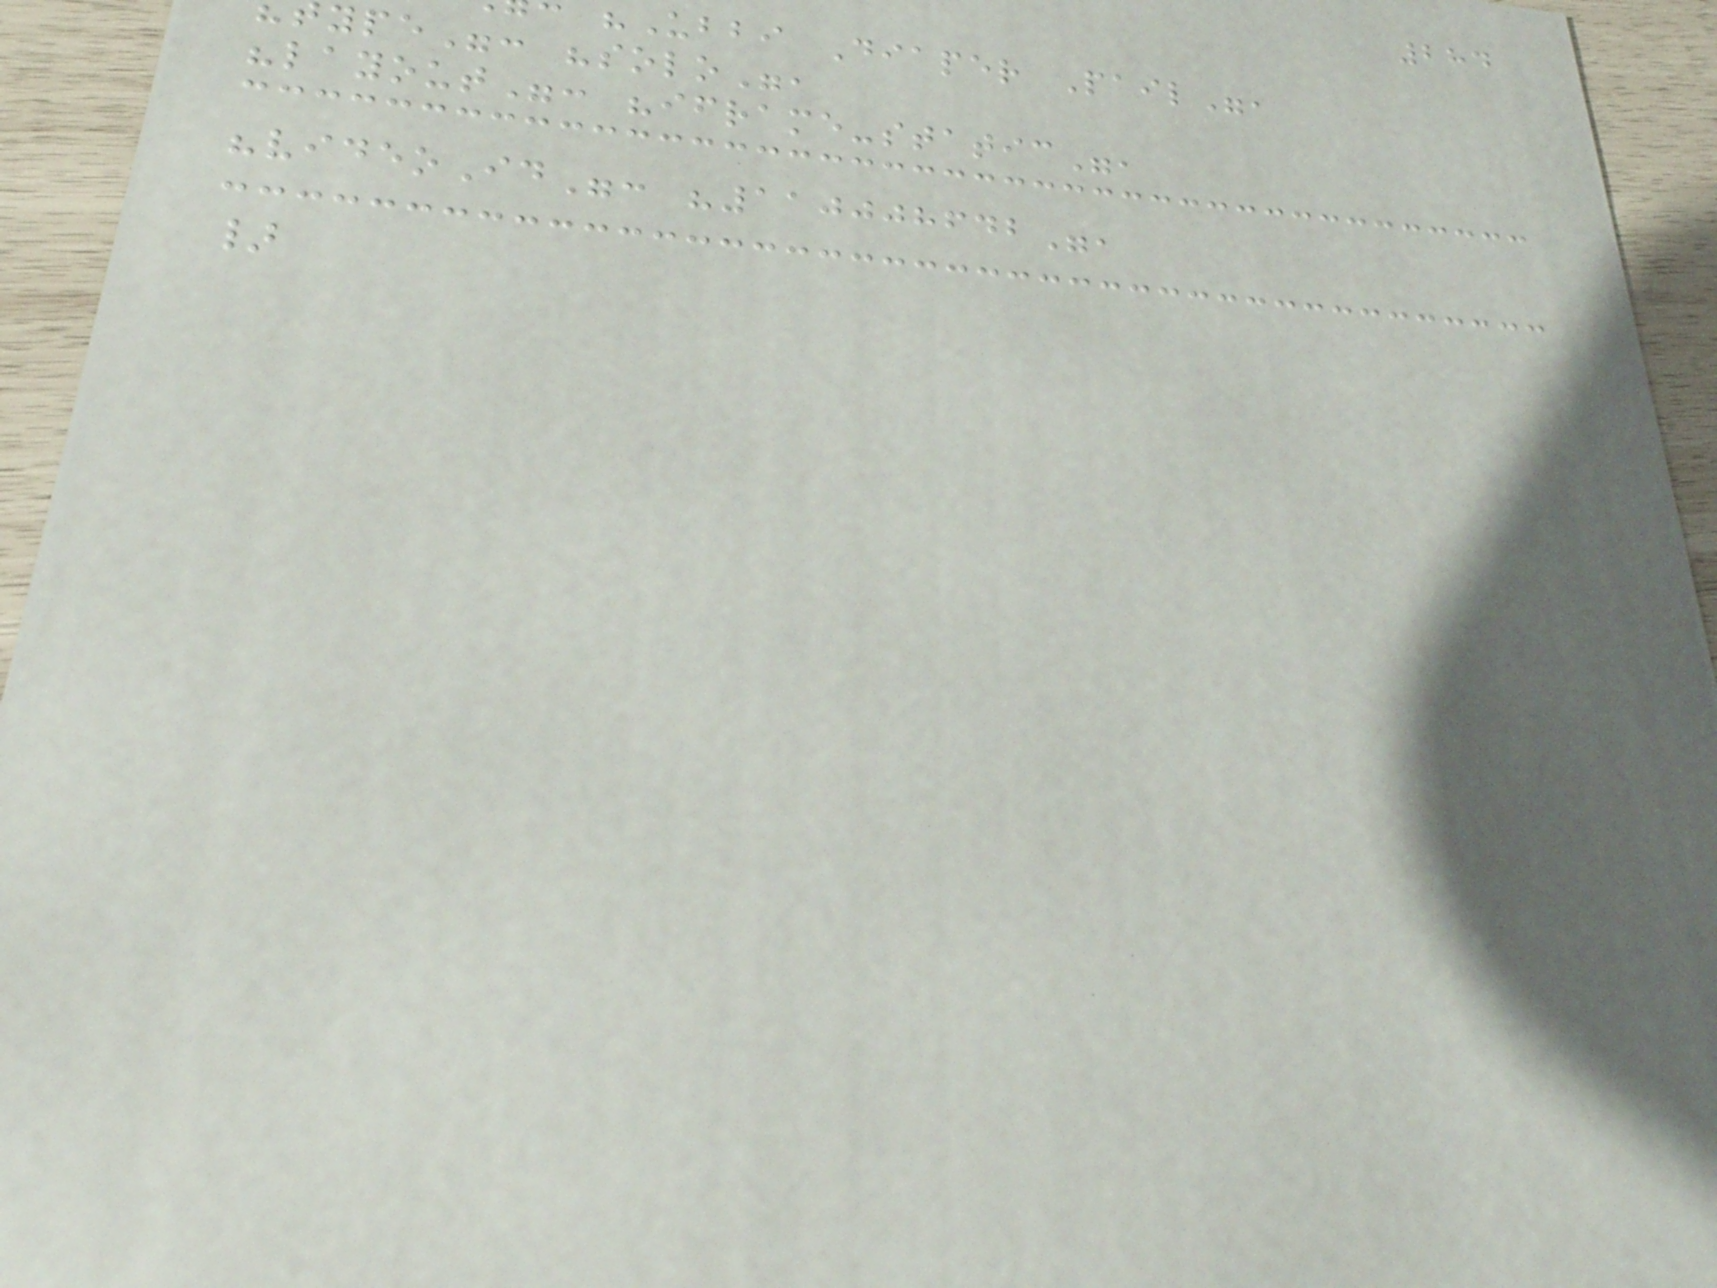284
"Ubbi Diaper Pail",
ype": "solo",
"layout": "iframe-static",
"videoId": "110008642",
}
